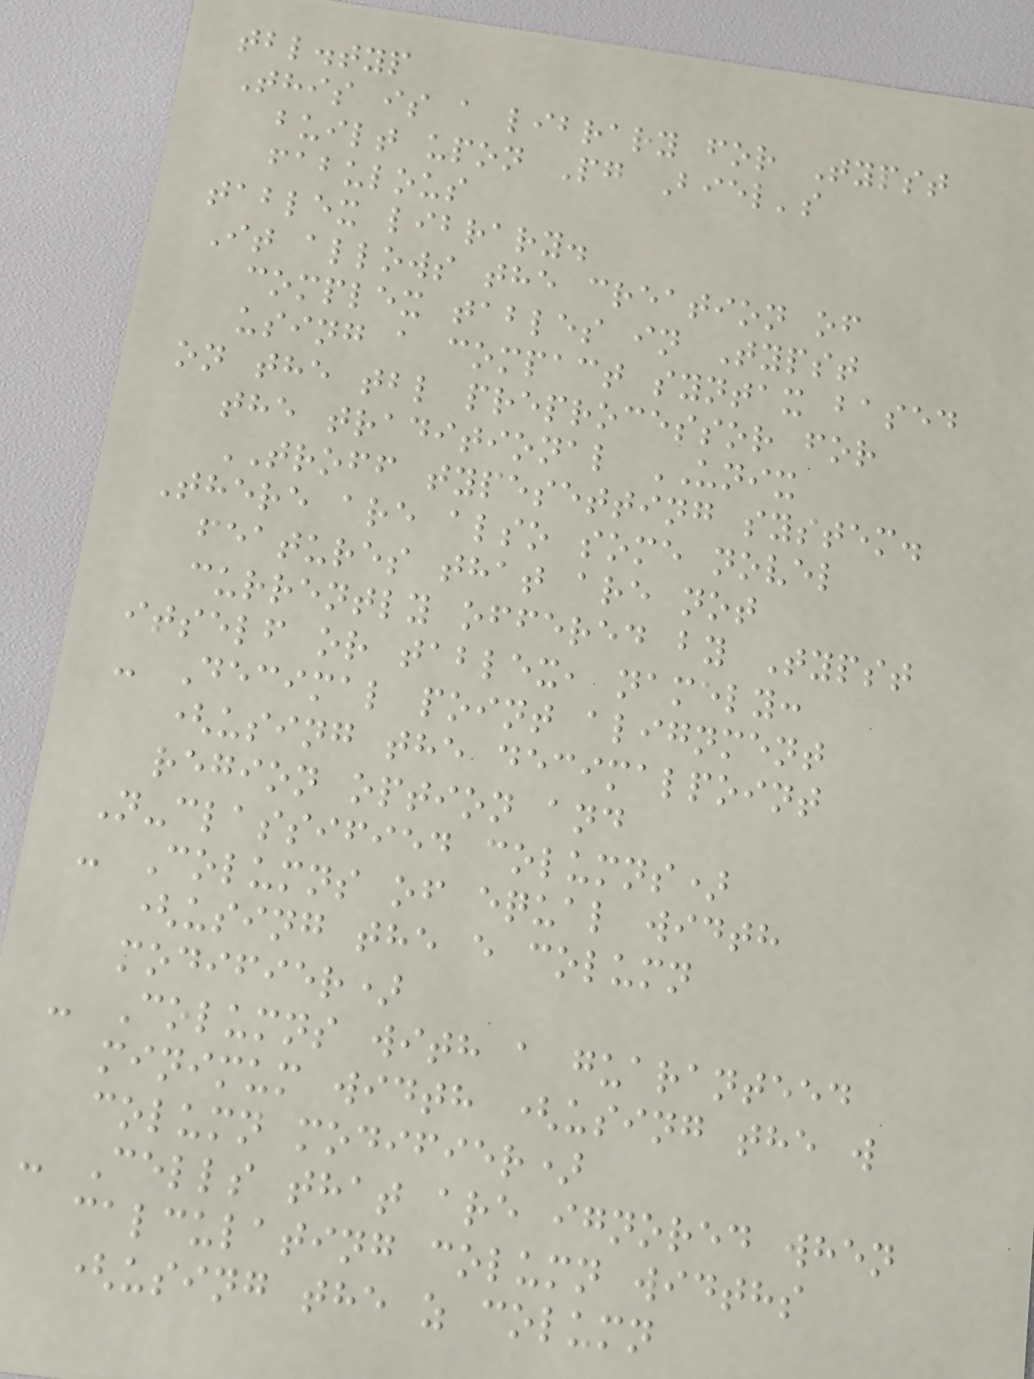tbl.typ
This is a library for Typst
built upon Pg Biel's
fabulous
tablex library.
It allows the creation of
complex tables in Typst
using a compact syntax based
on the tbl preprocessor for
the traditional UNIX
TROFF typesetting system.
There are also some novel
features that are not
currently offered by Typst
itself or tablex, namely:
- Decimal point alignment
(using the decimalpoint
region option and
N-classified columns)
- Columns of equal width
(using the e column
modifier)
- Columns with a guaranteed
minimum width (using the w
column modifier)
- Cells that are ignored when
calculating column widths
(using the z column
